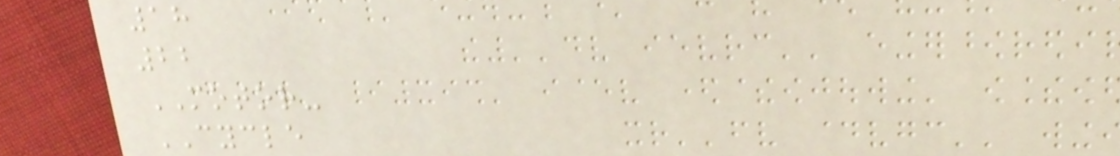18
22
MOTOR-
CYCLE
